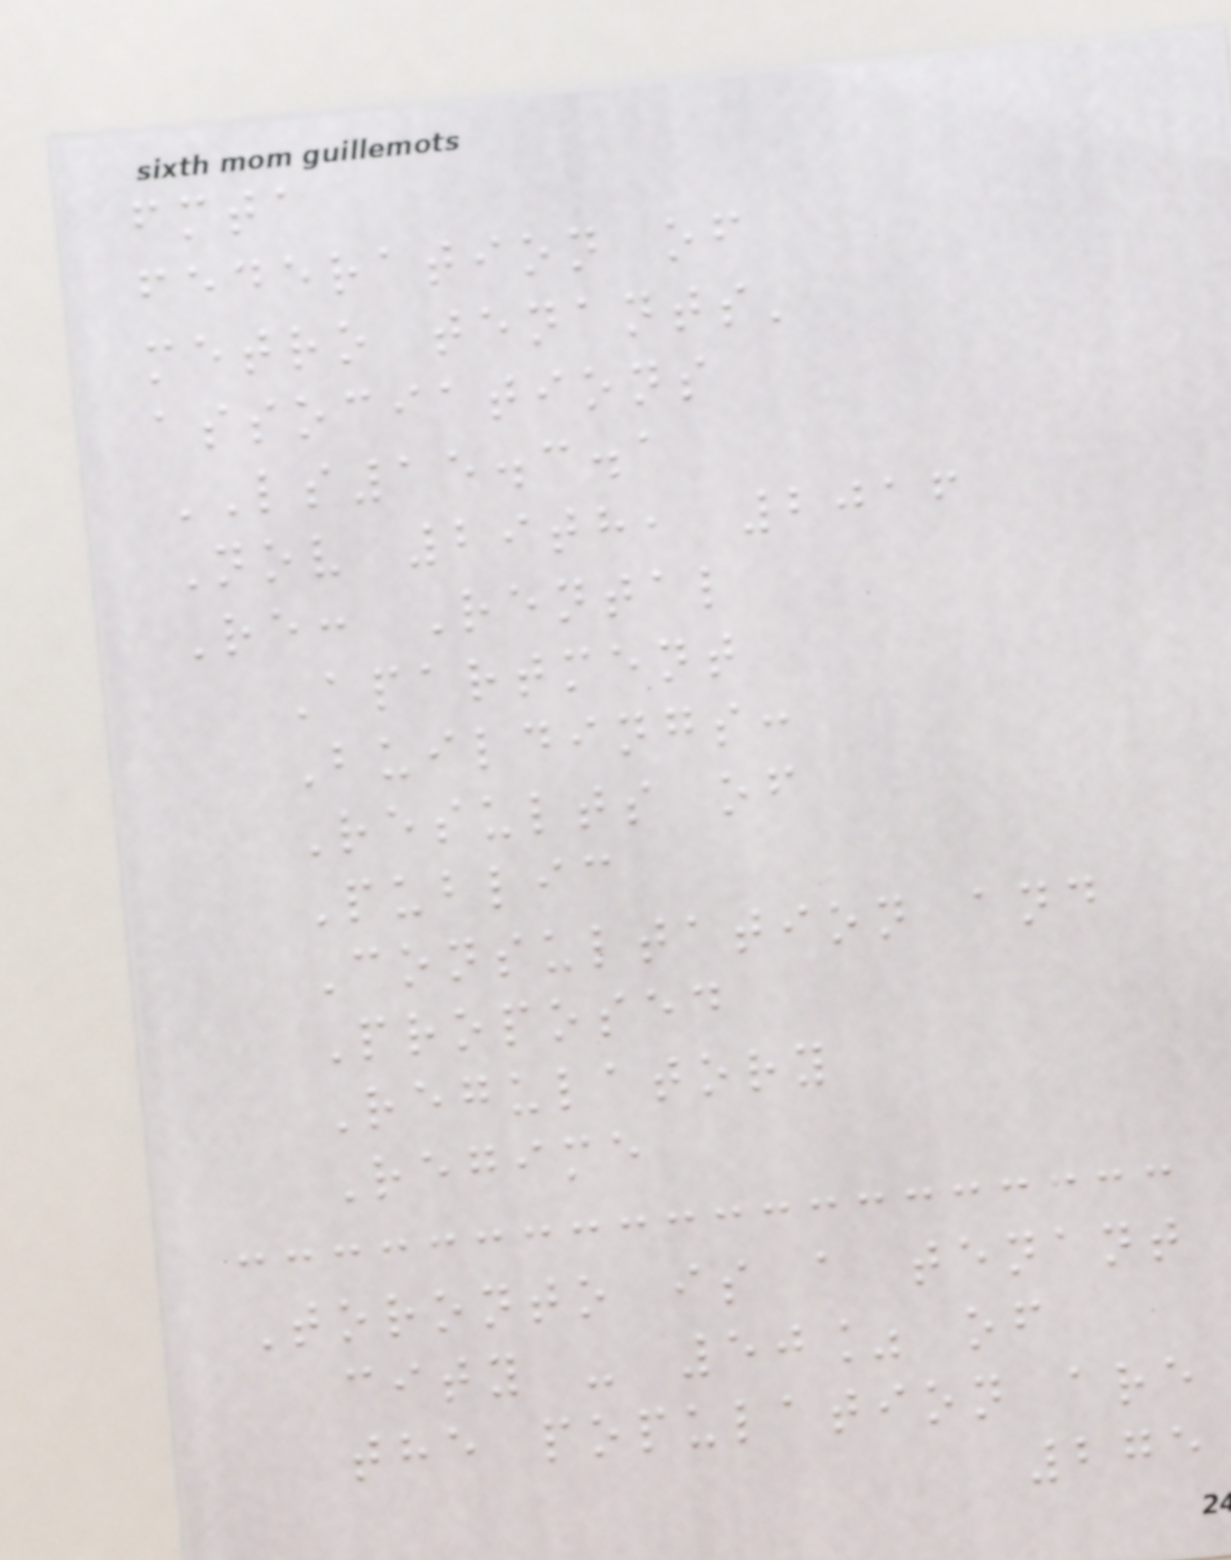fmta
federation of
metro tenants'
associations
LS15.3.1
Nov 29th, 2016
Re: Rental
Apartment
Buildings:
Results of
Public
Consultation and
Proposed
Regulatory
Regime
Toronto is a tenant
city - 50% of
the population are
275
